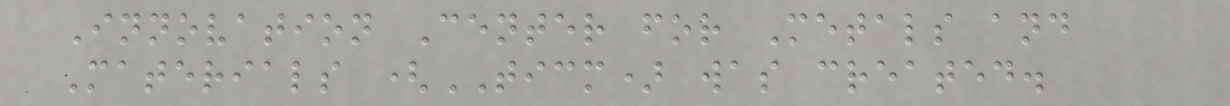Innovation Center for Metals and
Materials (TICM) was created.
